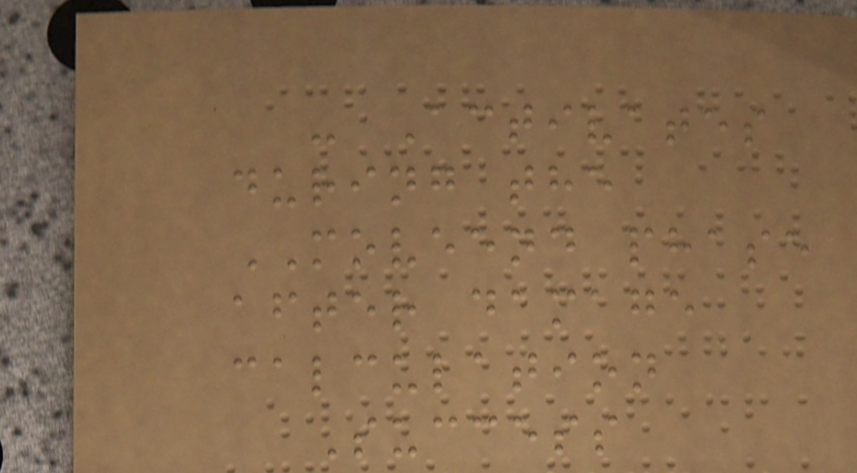- Activates
during the
MOVEEND phase
after damage
calculation
Success
